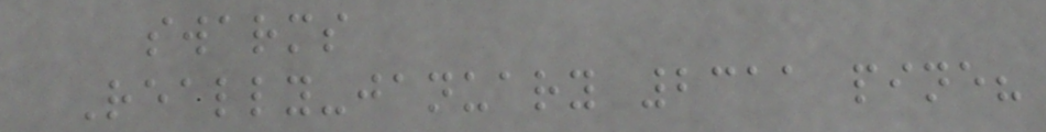swarms
Really-january 2311 pine?
